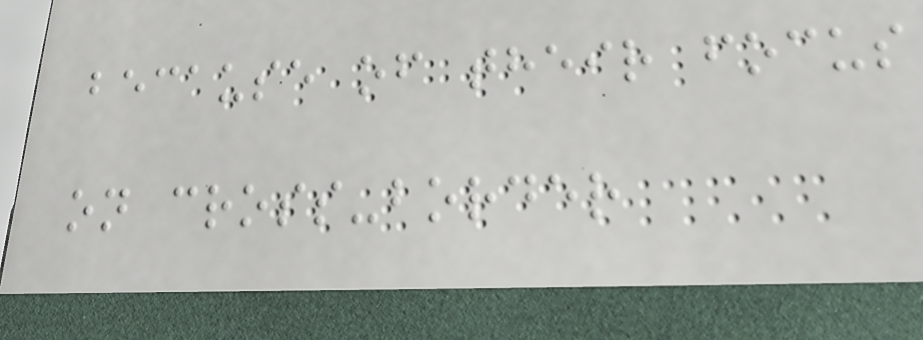because of their focus
on cross-border
